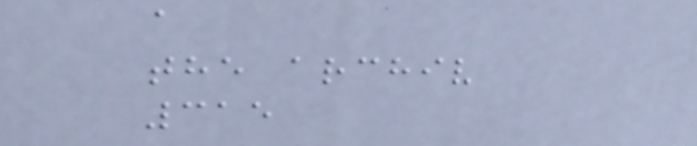a
the archiv
315
